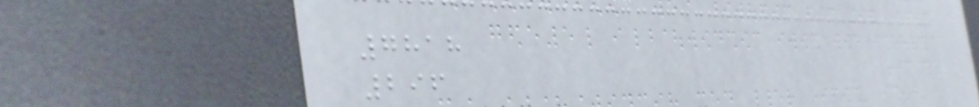7818
296
